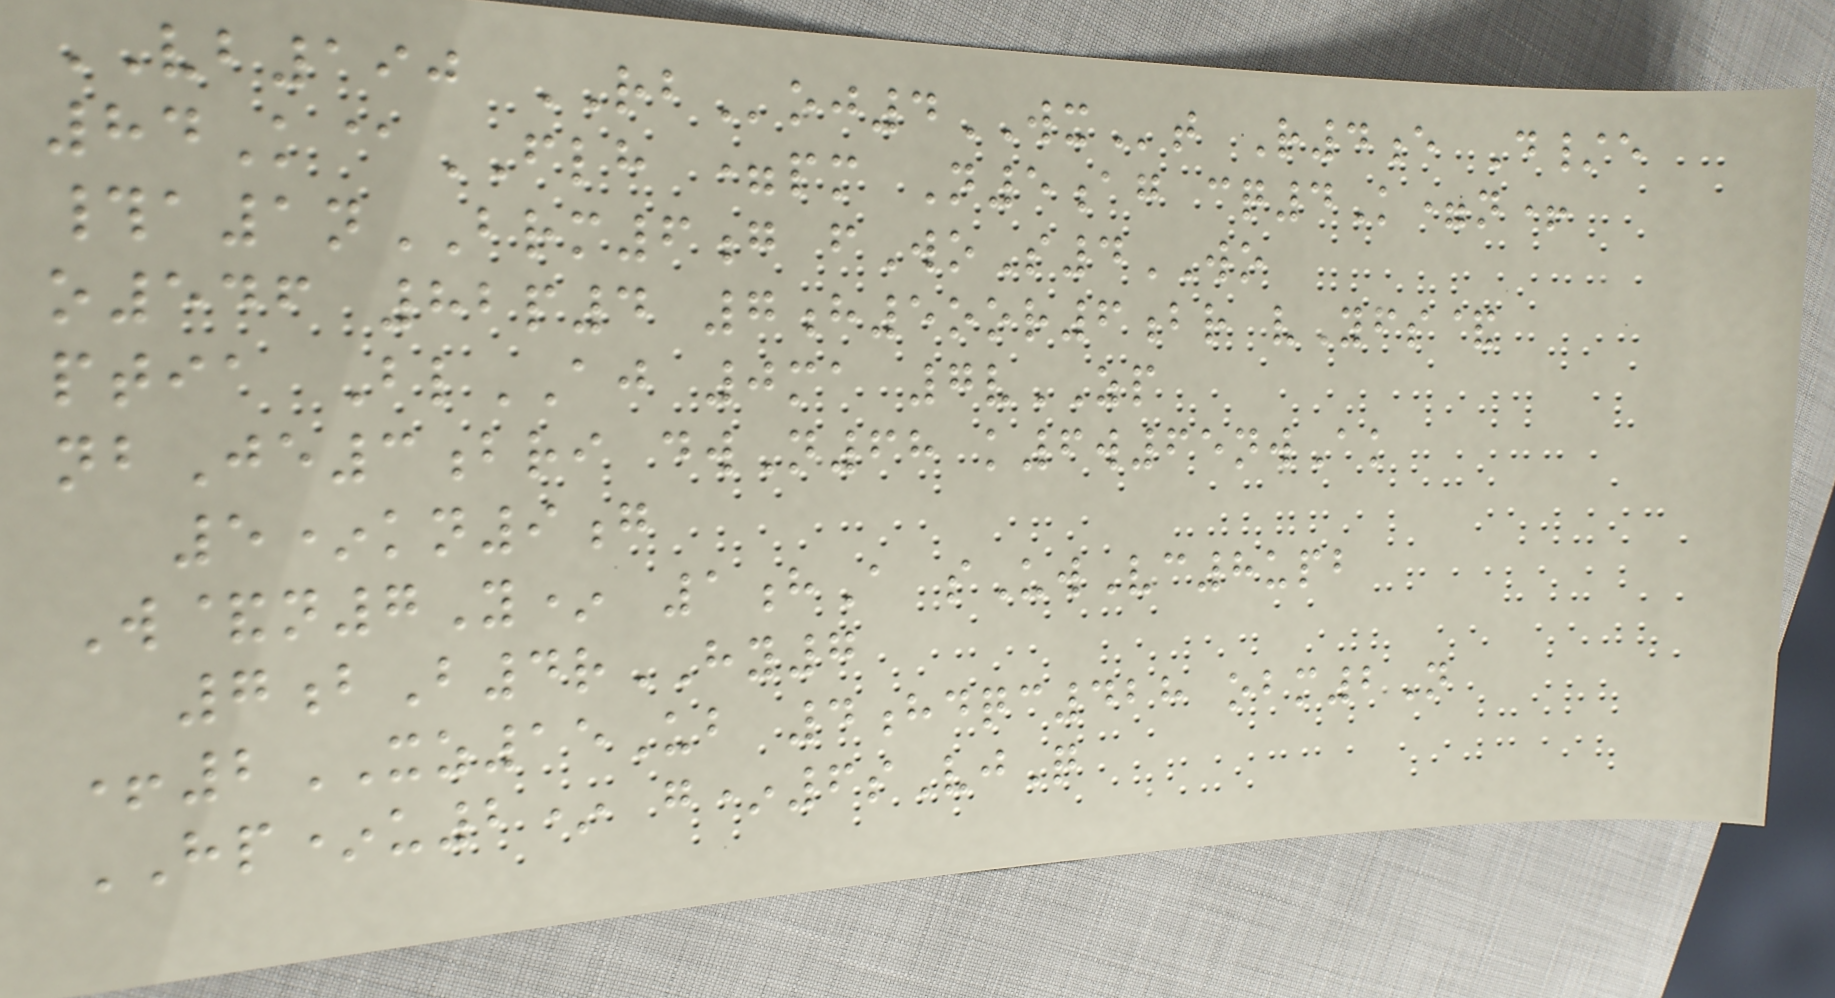VB190 RBoj4WXt R4e D/e
84K@FLH =pm N5ag cq4K=n+
#a1nBRM6g fWoS4WO
o546 82p4 7h5oor6br vYfs&
ptia BlAJ 0ma 7vZP
nbJe3bri dwN68 k6w65nwAk
5*kn9g
W&n7Y* 1hA sUwVc8upb
7bB4rHY7
+2XZ15Ub 4hdqc428 obm2N
HP*u2* g*6sVjQ
